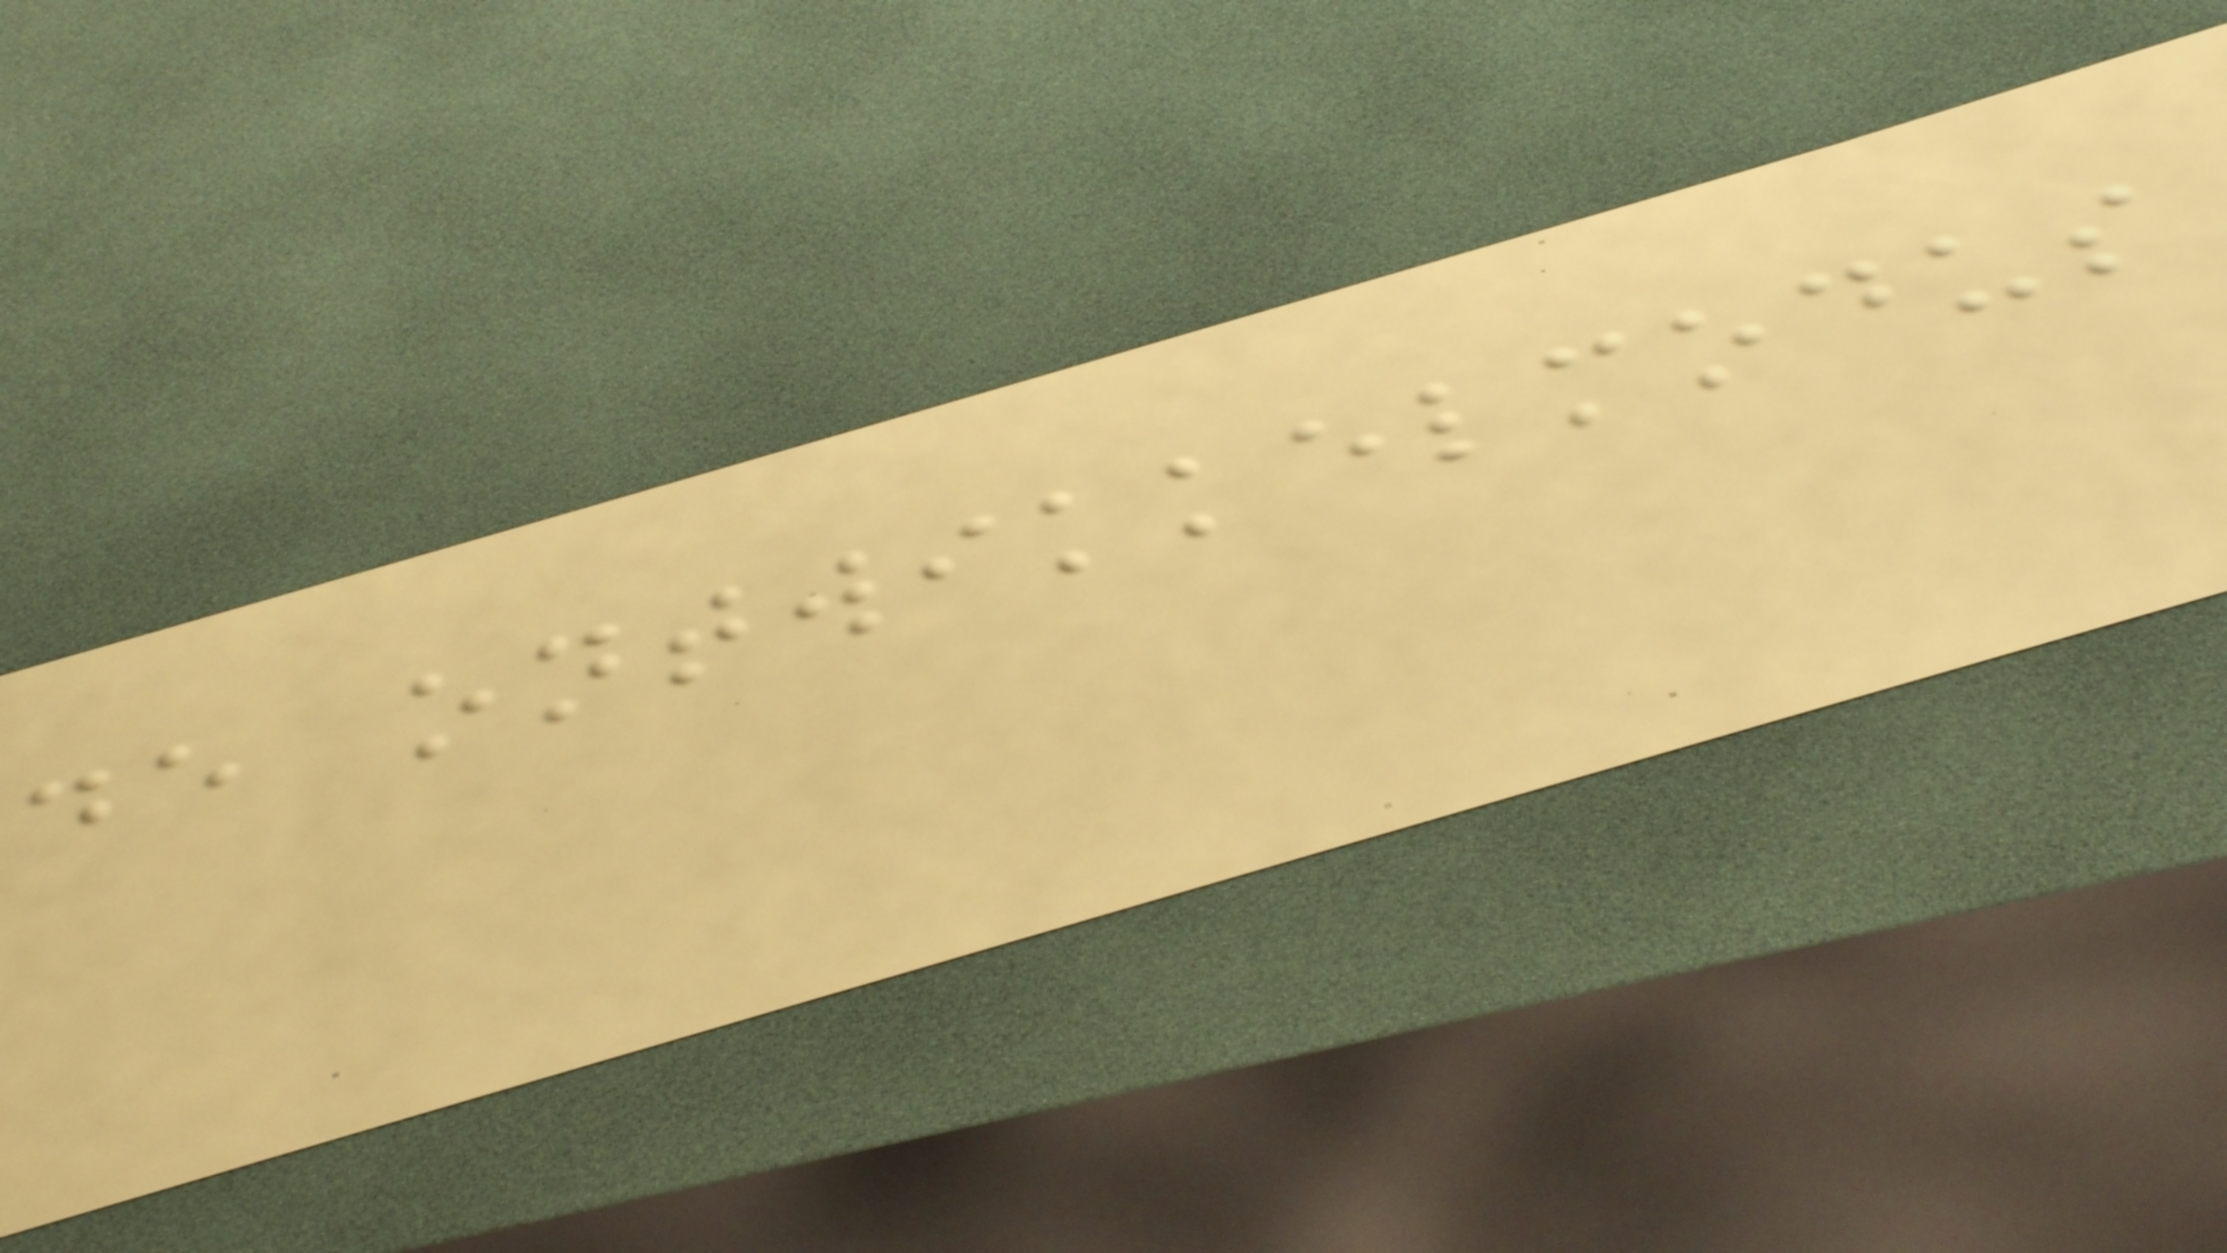de ontwikkelmodus
